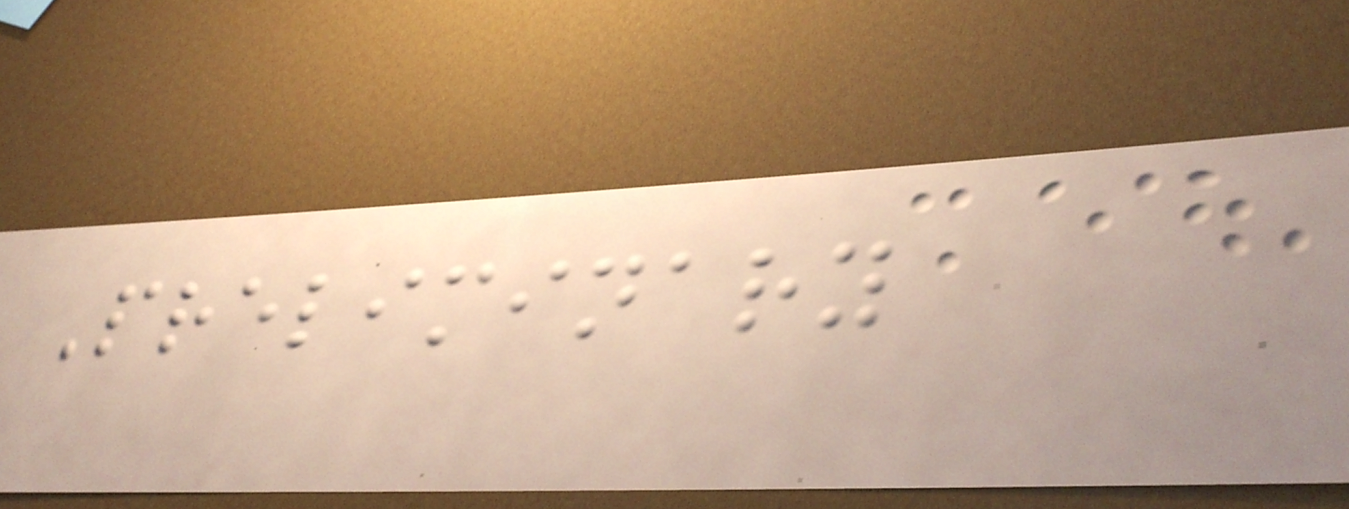Preliminary
